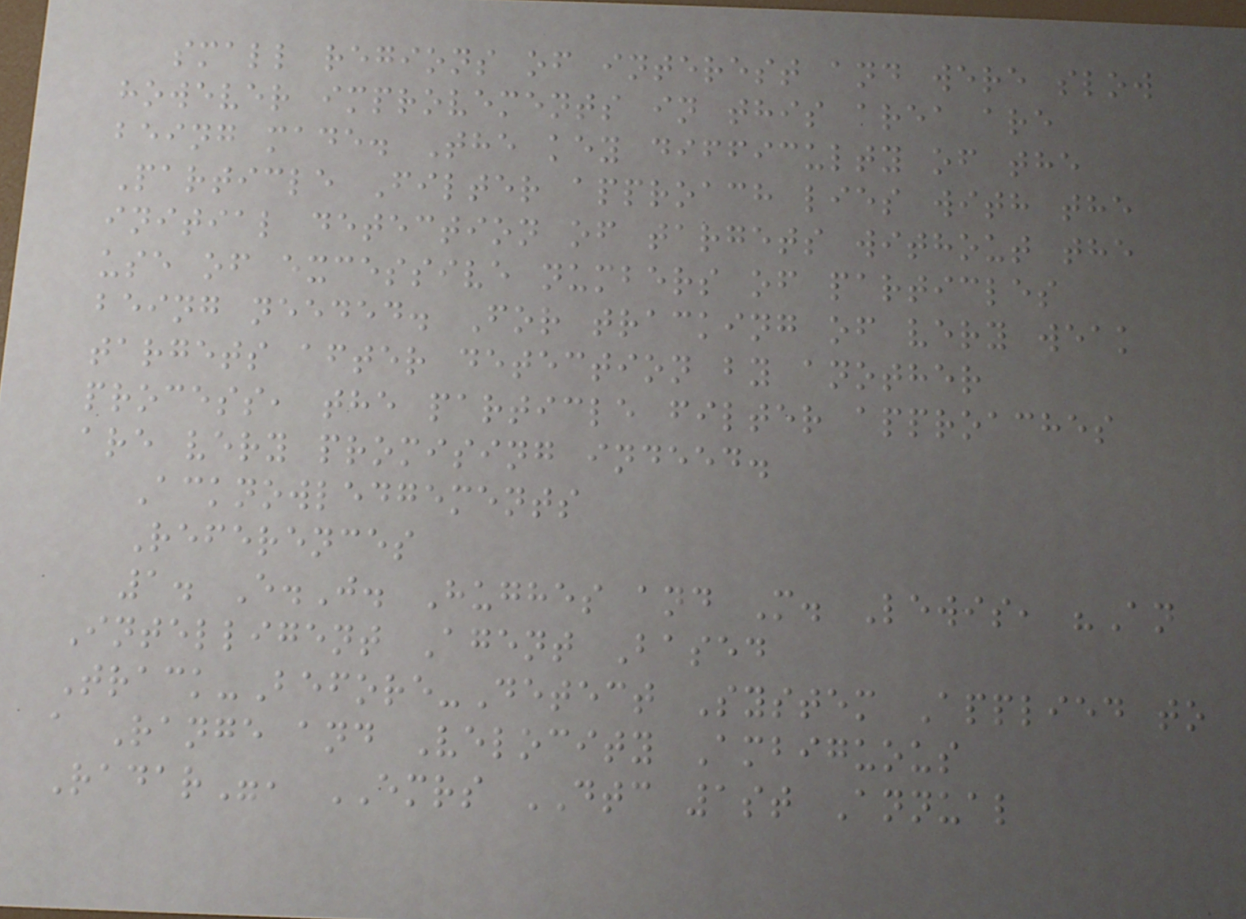small regions of interest and were slow
however improvements in this area are
being made. The key difficulty of the
Particle Filter approach lies with the
initial detection of targets without the
use of excessive numbers of particles
being needed. For tracking of very weak
targets after detection by another
process, the particle filter approaches
are very promising indeed.
Acknowledgements
References
1. E.J. Hughes and M. Lewis, "An
Intelligent Agent Based
Track-Before-Detect System Applied to
a Range and Velocity Ambiguous
Radar", EMRS DTC 1st Annual
